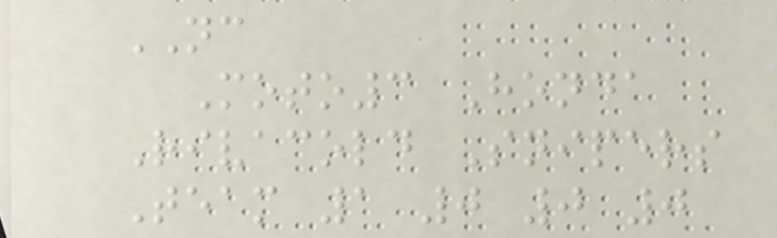NC
Moto3 Honda
Rivacold Snipers
Team 1 0 0 0
